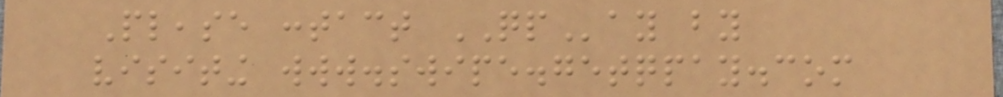Please contact QPay by
visiting www.swipe.getqpay.com
